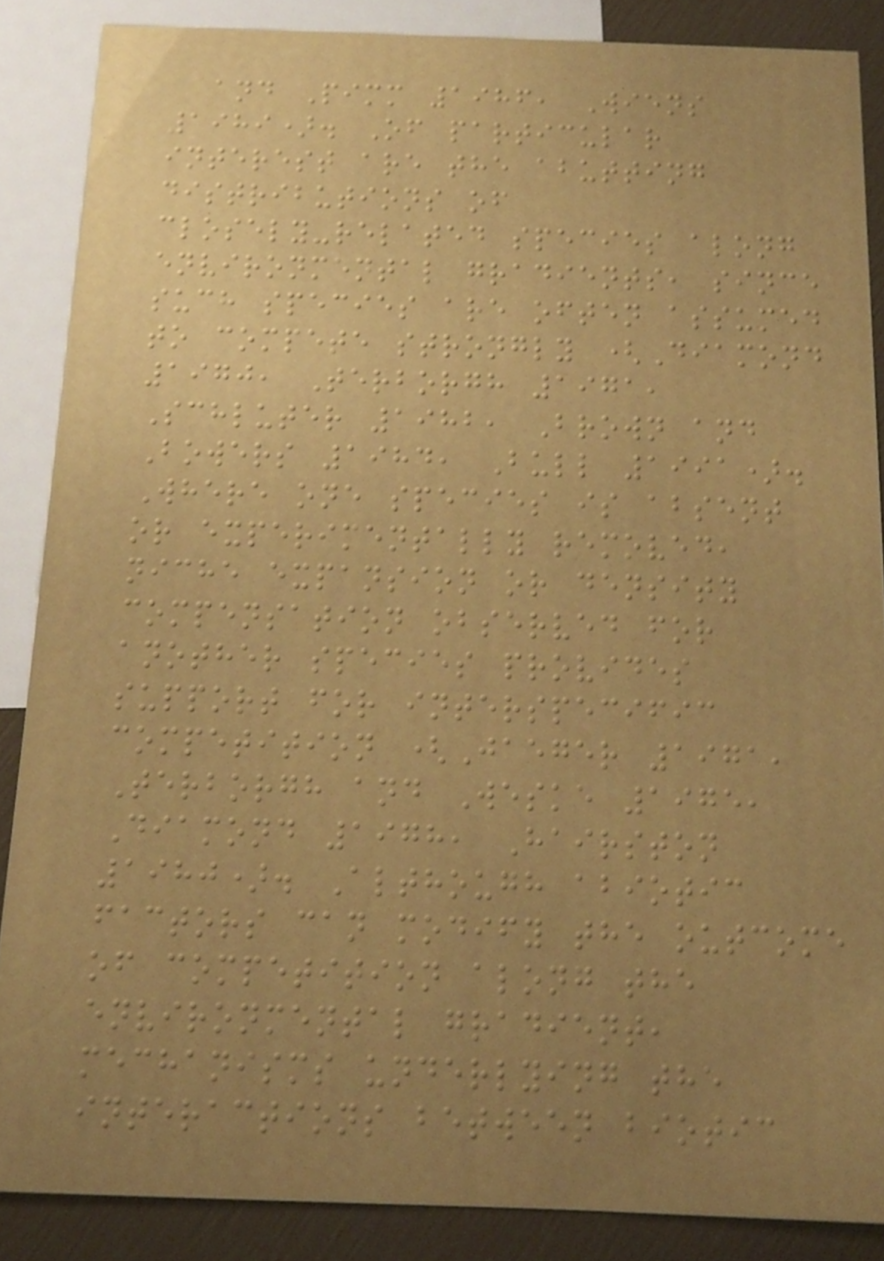and Pimm 1986, Wiens
1989). Of particular
interest are the abutting
distributions of
closely-related species along
environmental gradients, since
such species are often assumed
to compete strongly (Diamond
1970, Terborgh 1971,
Schluter 1982, Brown and
Bowers 1984, Bull 1991).
Where one species is absent
or experimentally removed,
niche expansion or density
compensation observed for
another species provides
support for interspecific
competition (Jaeger 1971,
Terborgh and Weske 1975,
Diamond 1978, Hairston
1980). Although abiotic
factors can modify the outcome
of competition along the
environmental gradient,
mechanisms underlying the
interactions between biotic
